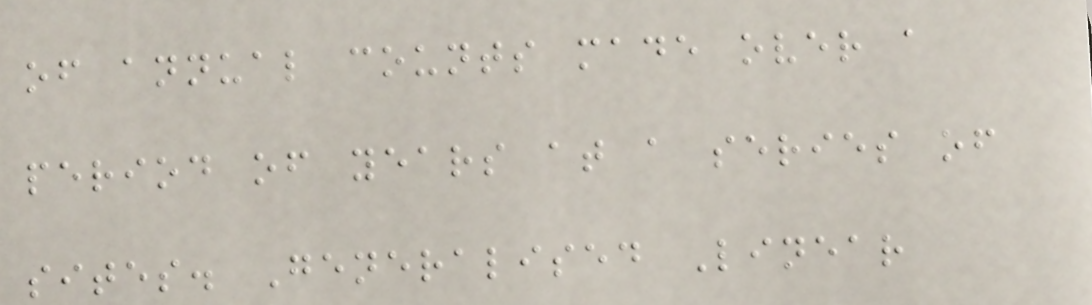of annual counts made over a
period of years at a series of
sites. Generalised Linear
